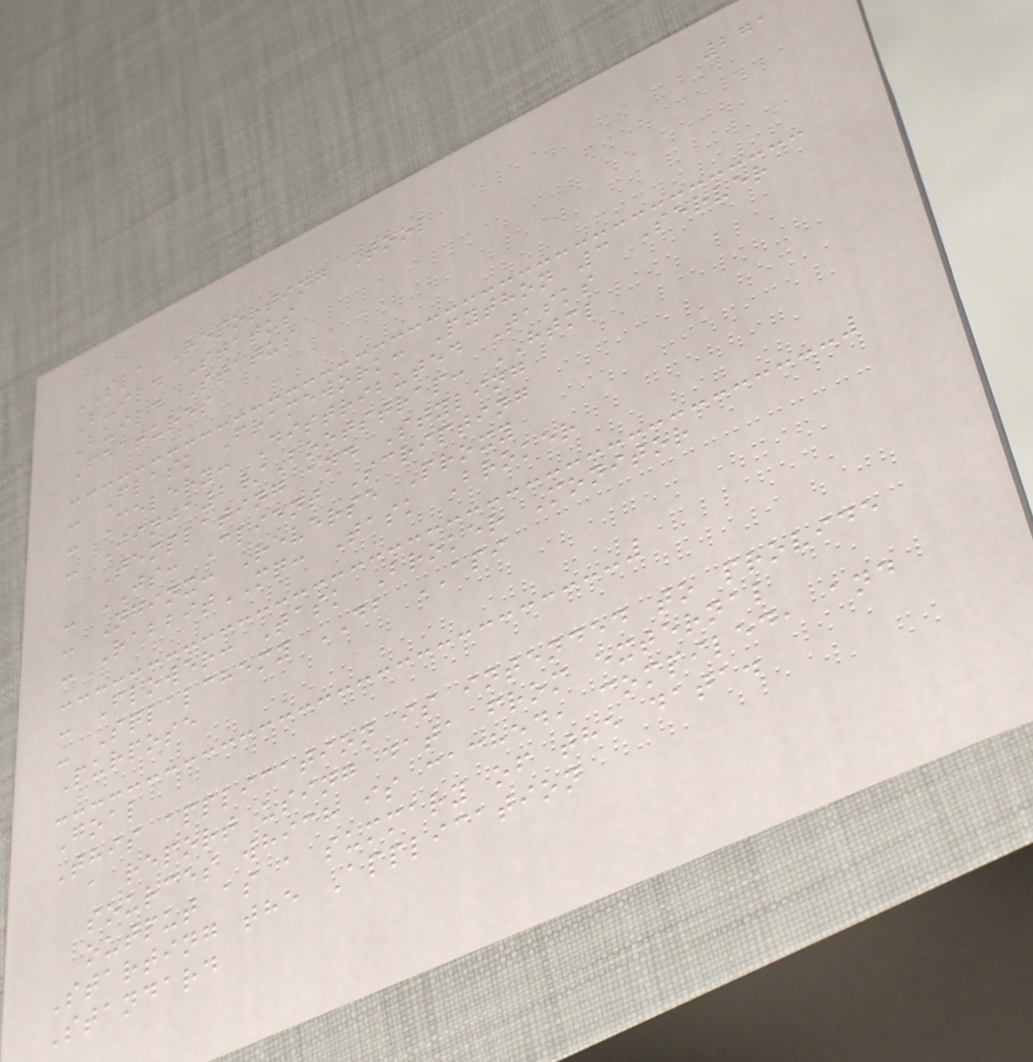271
SLA Reporting Tool
Build Status
Build Status
Features
- Flask Framework: Python 3 Server
- Celery: Distributed Tasks
- Jinja2/Bootstrap: HTML
Templating and Styling
- JS: Client Scripting
- Nginx: Reverse Proxy
- RabbitMQ: Task Broker
- Flower: Task Broker Monitor
- Sqlalchemy DB API
Purpose
Goal
This application is intended to provide
a report using data from external
sources which is cached, compiled, and
output as a summary of the data.
Starting the Application
Standard
